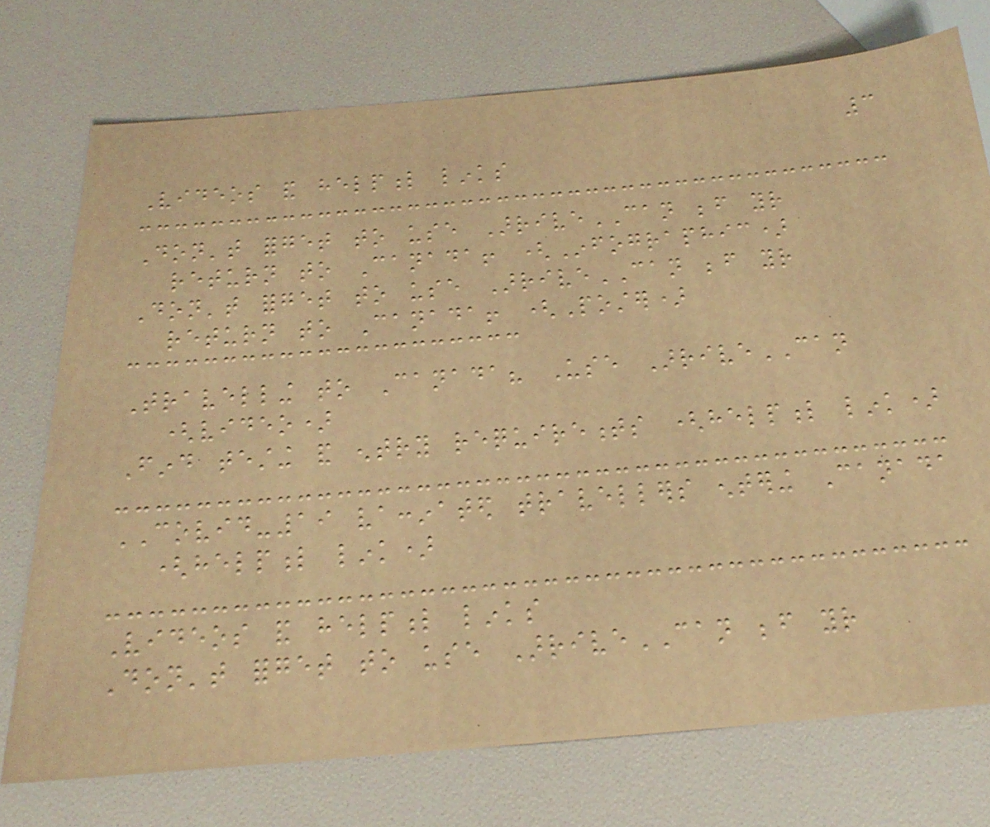3
Videos and helpful links
Don't forget to use ArriveCAN before your
return to Canada! (Infographic)
Don't forget to use ArriveCAN before your
return to Canada! (Poster)
Travelling to Canada? Use ArriveCAN
(video)
Find testing and entry requirements (helpful link)
COVID-19 vaccinated travellers entering Canada
(helpful link)
Videos and helpful links
Don't forget to use ArriveCAN before your
